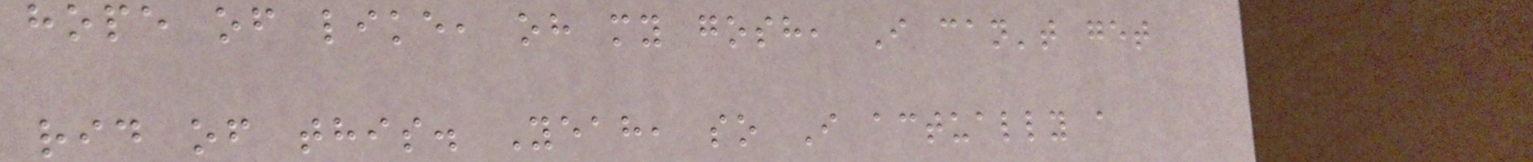hope of like, oh my gosh, I can't get
rid of this. Yeah, so I actually a
